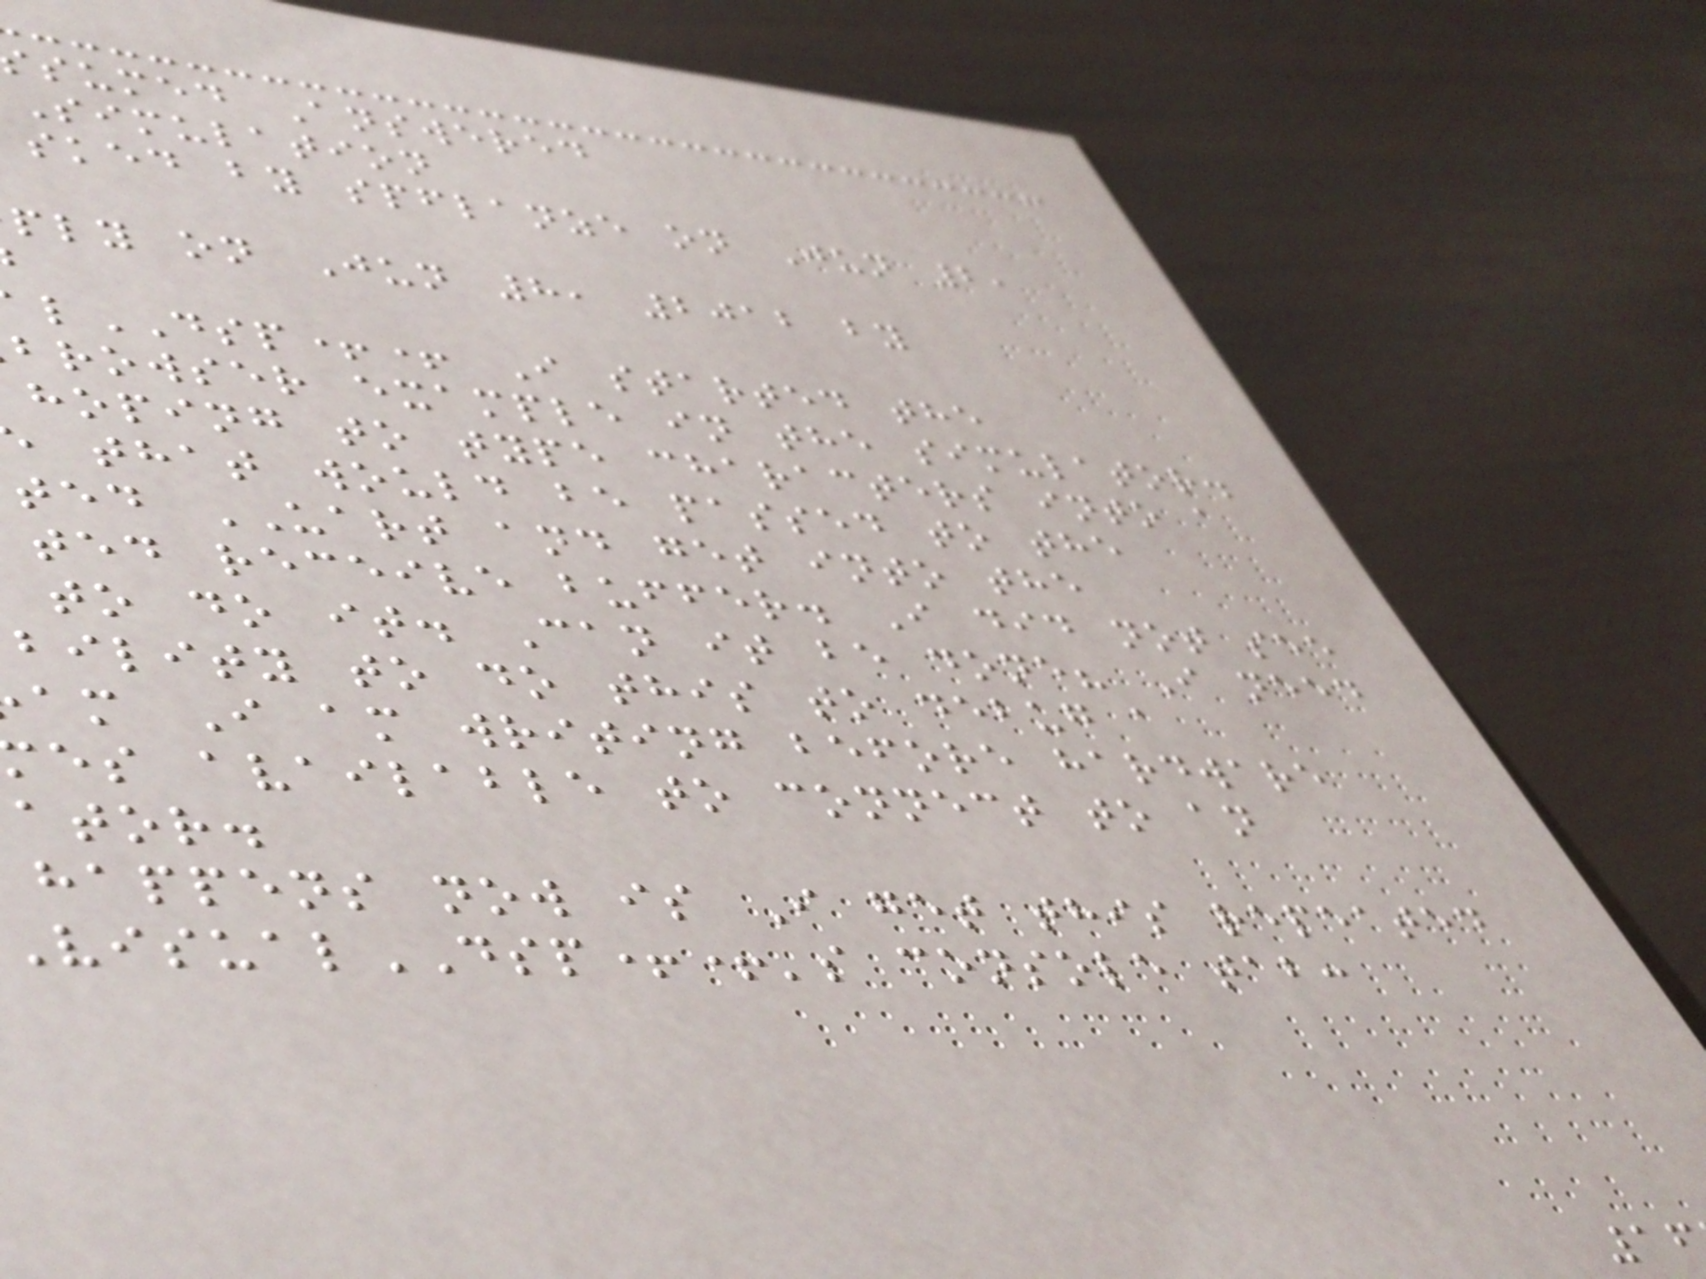sumed Answered
Simulation
sked by spflanze on Jun 2,
ply on Jun 8, 2012 by
lDSP++ I started the
browser example in the simulator.
hoping to type characters into a
that would be passed to the
ted UART and get into the
ted receive buffer. I did not see
to do it. Can it be done? I need
bility to do this to debug a
am I am writing before hardware
es available to connect to an
ator.
happens now is I get this repeated
isualDSP++'s console tab:
